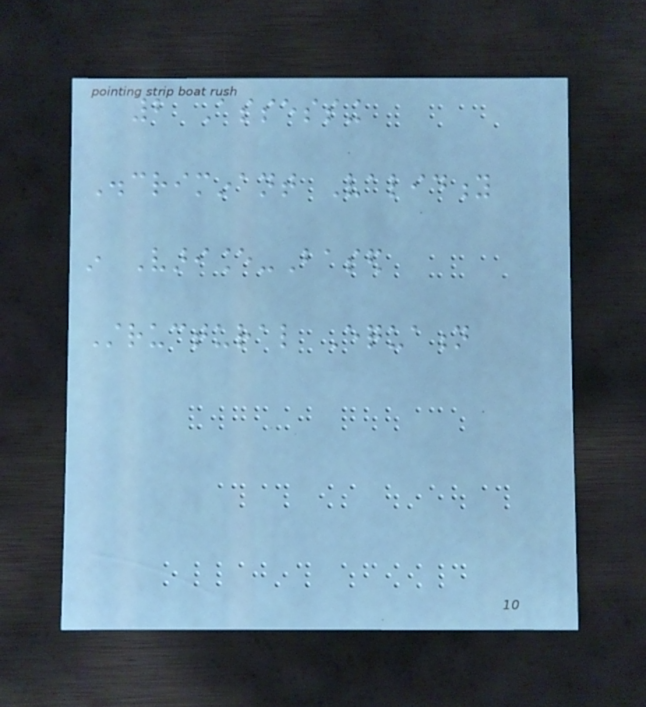2 Assessing
Discriminant Validity
in Variance-Based
Structural Equation
